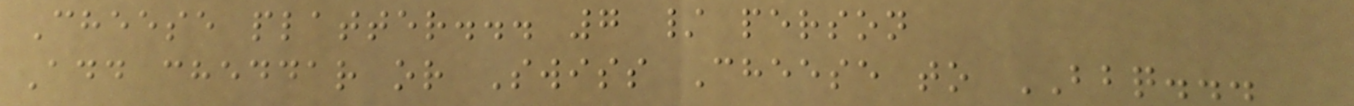Cheese platter... 7 / person
Add cheddar or Swiss Cheese to BBQ...
